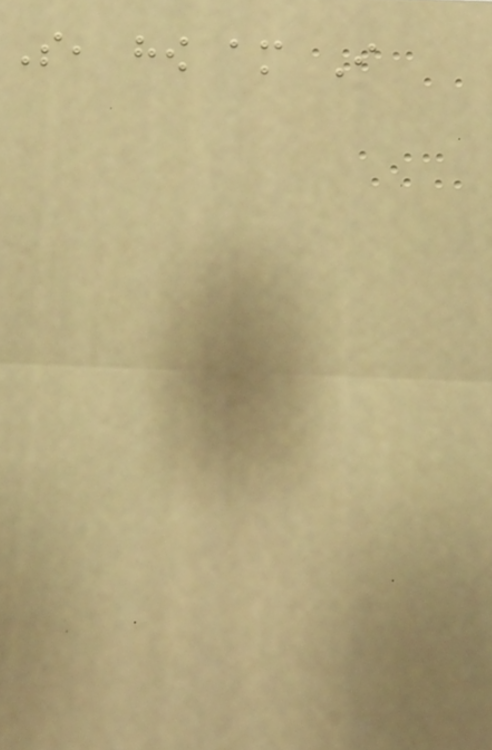So, how am I
